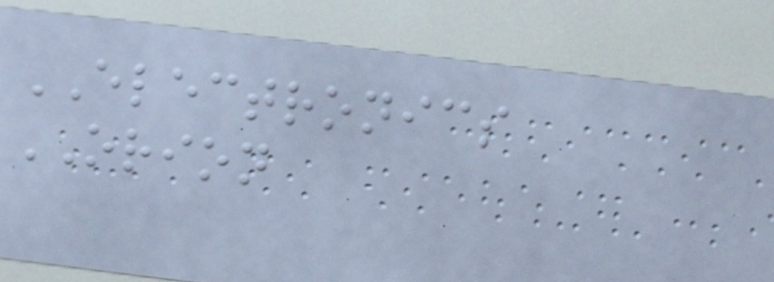ELECTRONICS
ORION
